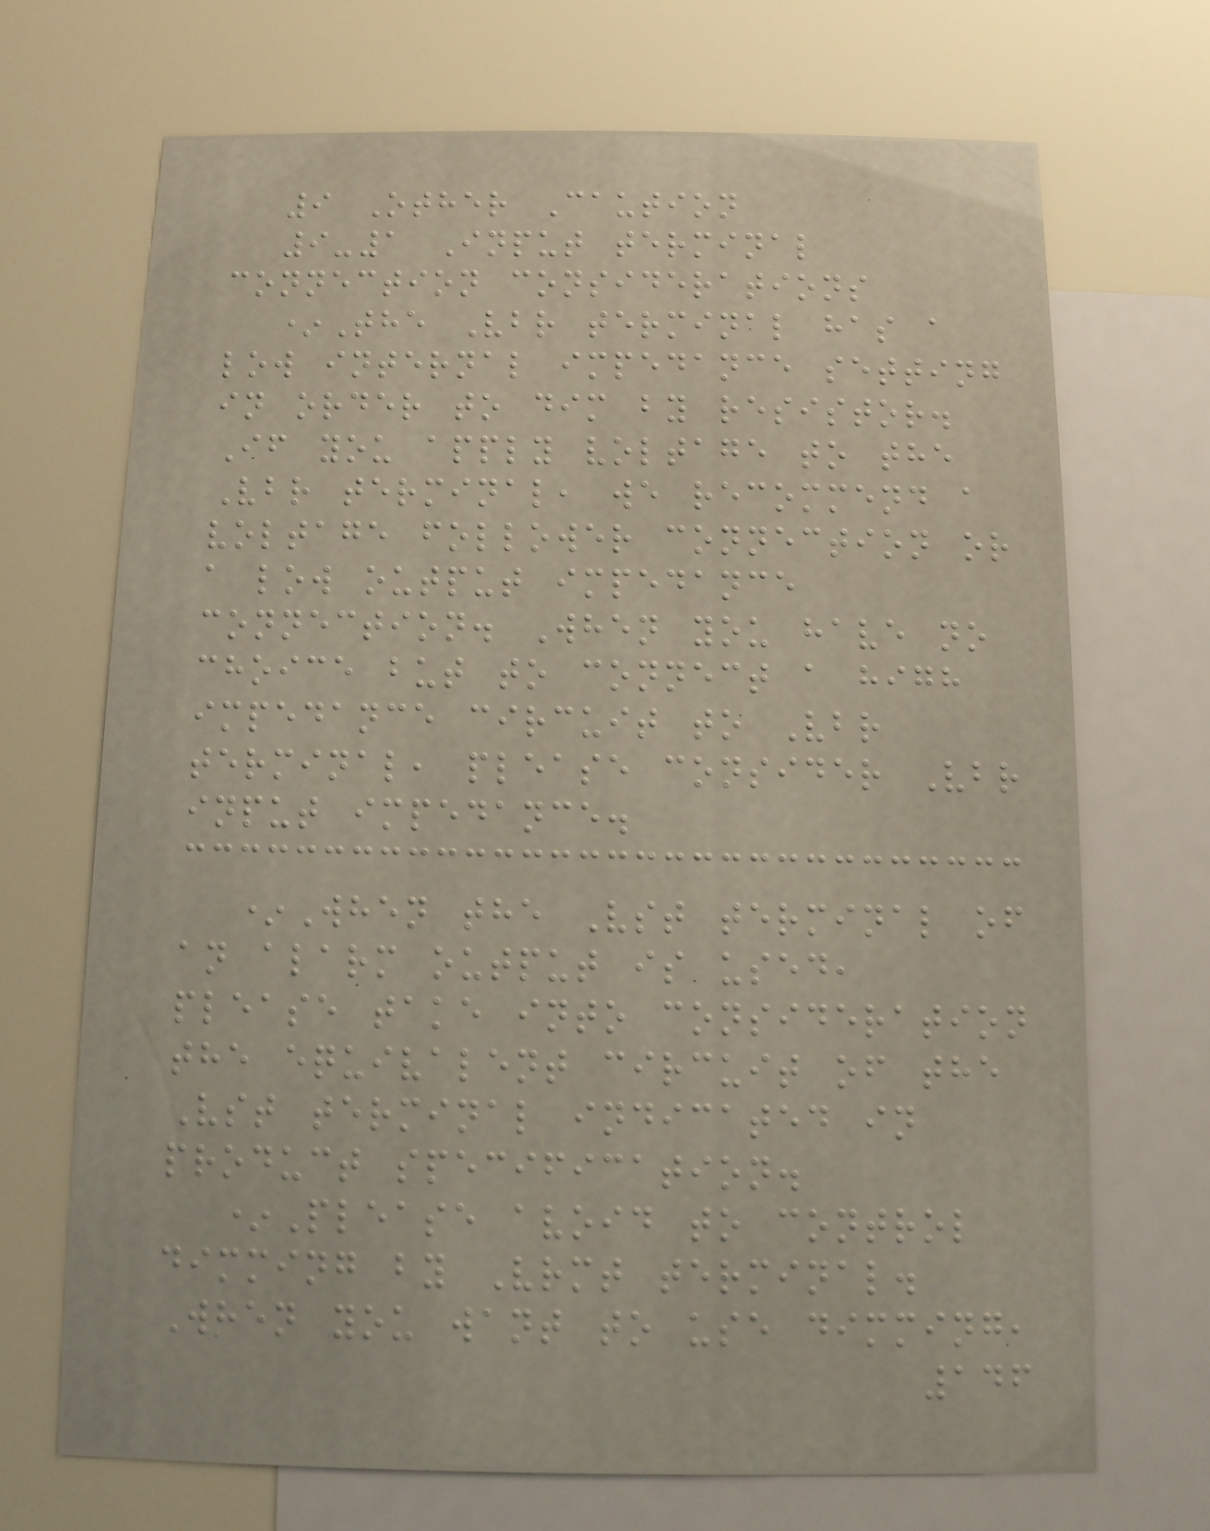9 Other Caution
9-1 Input terminal
connection considerations
*The Vbr terminal has a
low internal impedance setting
in order to dim by resistor.
If you apply voltage to the
Vbr terminal, we recommend a
voltage follower connection or
a low output impedance
connection. When you have no
choice but to connect a high
impedance circuit to Vbr
terminal, please consider Vbr
input impedance.
*When the Vst terminal of
an alarm output is used,
please take into consideration
the equivalent circuit of the
Vst terminal indicated in
product specification.
*Please avoid to control
dimming by Vrmt terminal.
When you want to use dimming,
146
